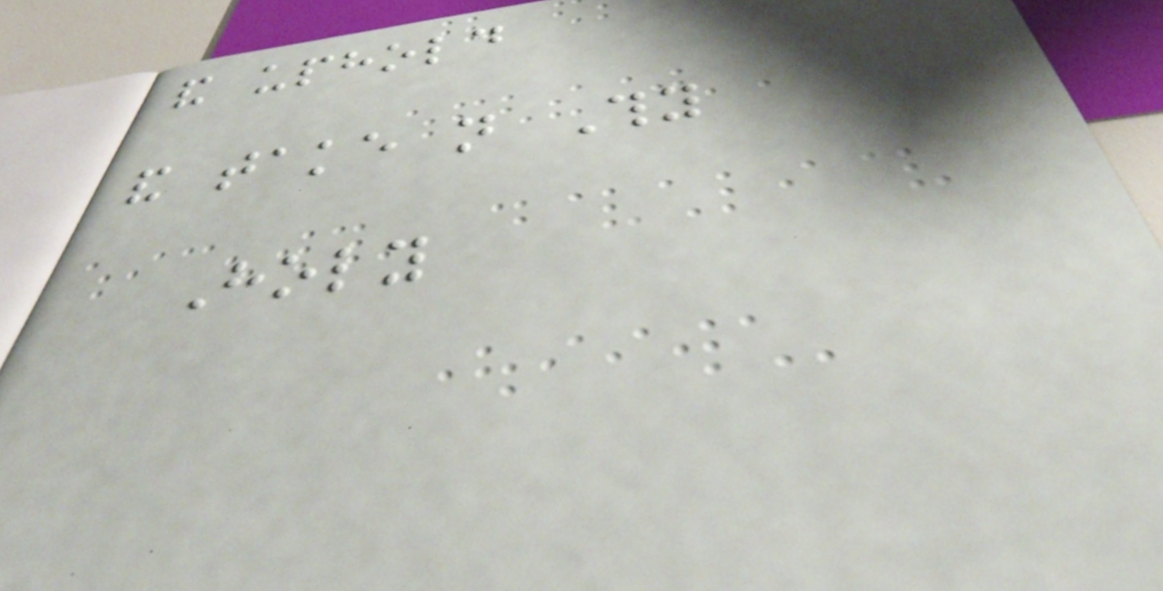and uphold
and take not Thy
Holy
